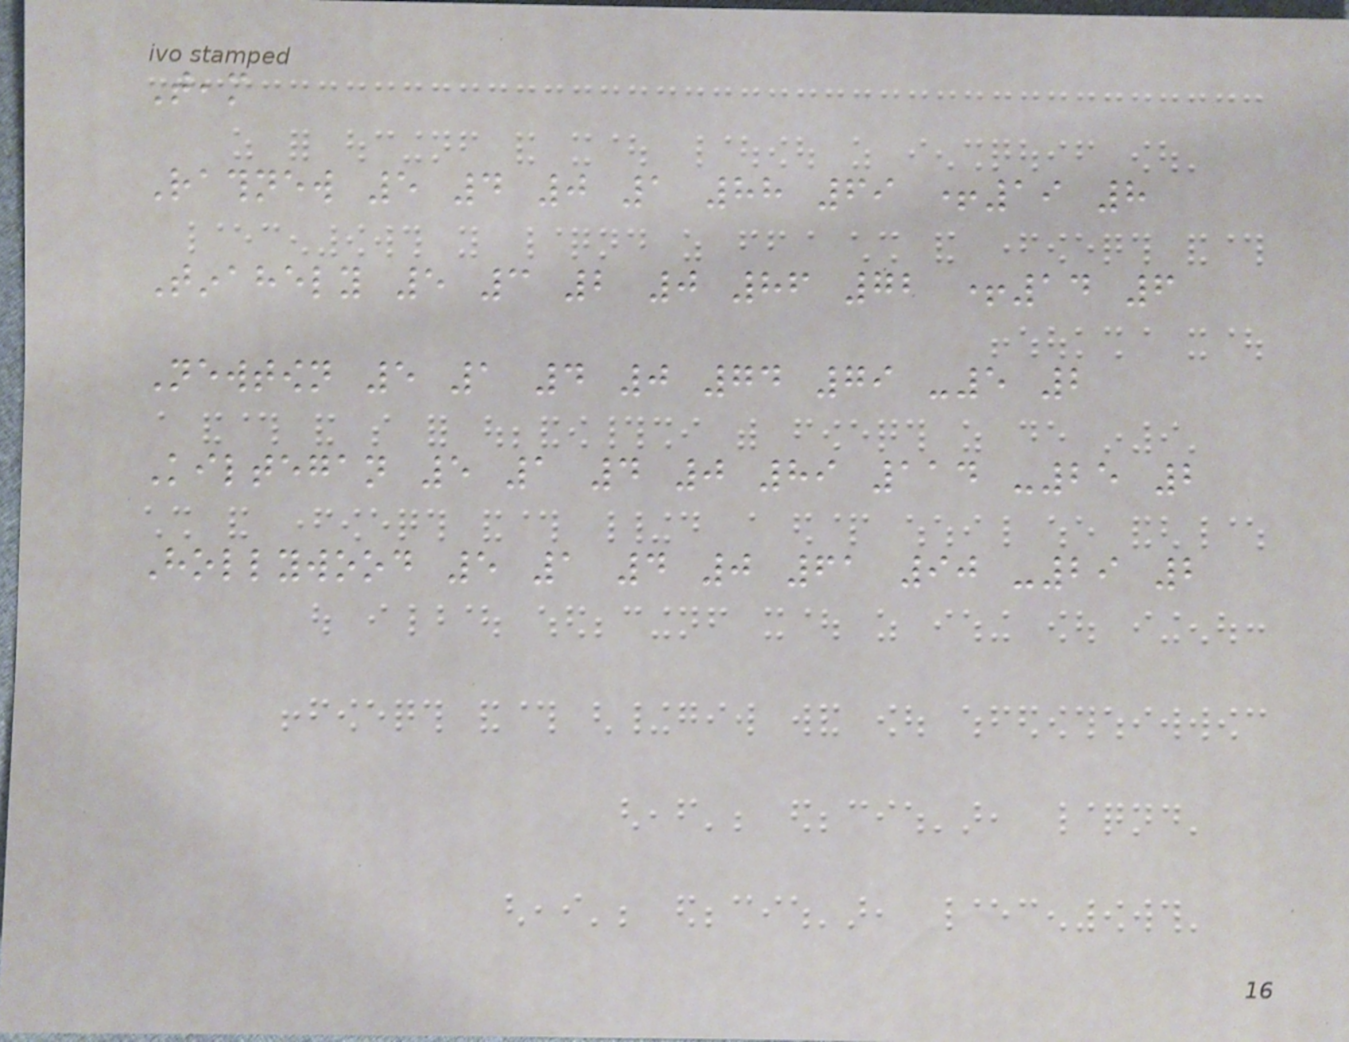Team
Rathnew 5 4 0 1 88 69 +19 8
Tinahely 5 3 2 0 86 72 +14 6
Newtown 5 1 4 0 74 79 -5 2
Kiltegan 5 1 4 0 89 114 -25 2
Hollywood 5 1 4 0 61 90 -29 2
